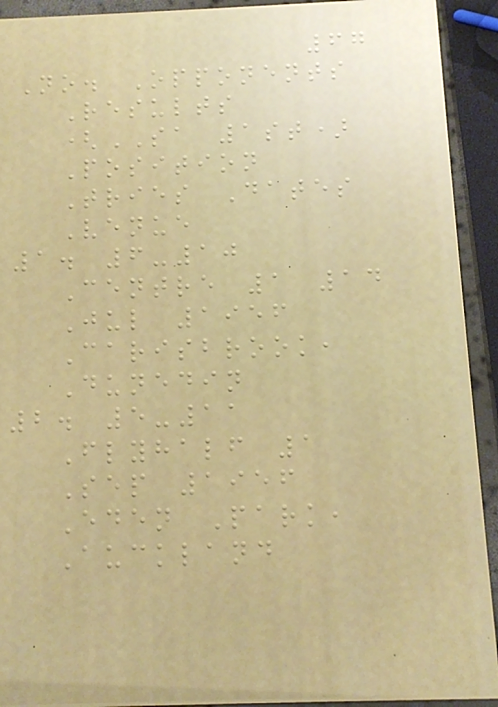67
No. Opponents
Results
(SA 1st)
Position
Tries Dates
Venue
1. 6-10
Centre 1 14
Jul 1956
Carisbrook,
Dunedin
2. 5-11
Flyhalf 1
Sep 1956
Eden Park,
Auckland
